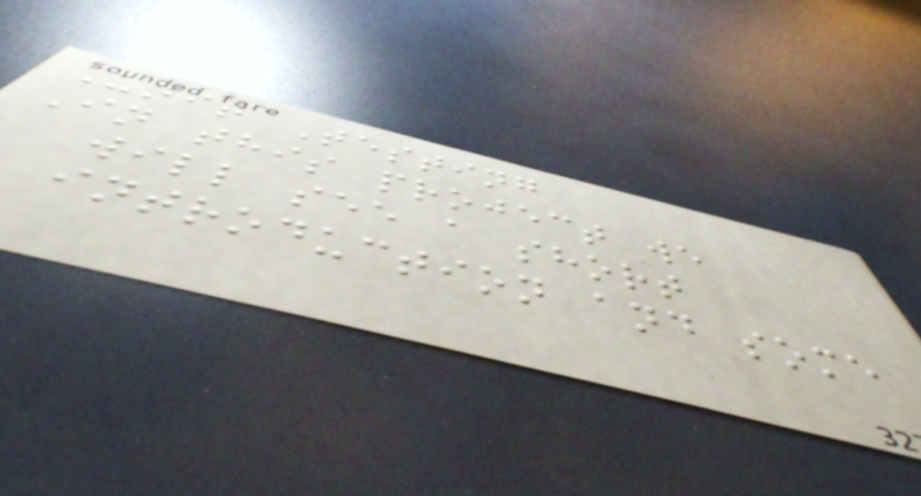Unit Testing
In this project we
will see a short
introduction and some
